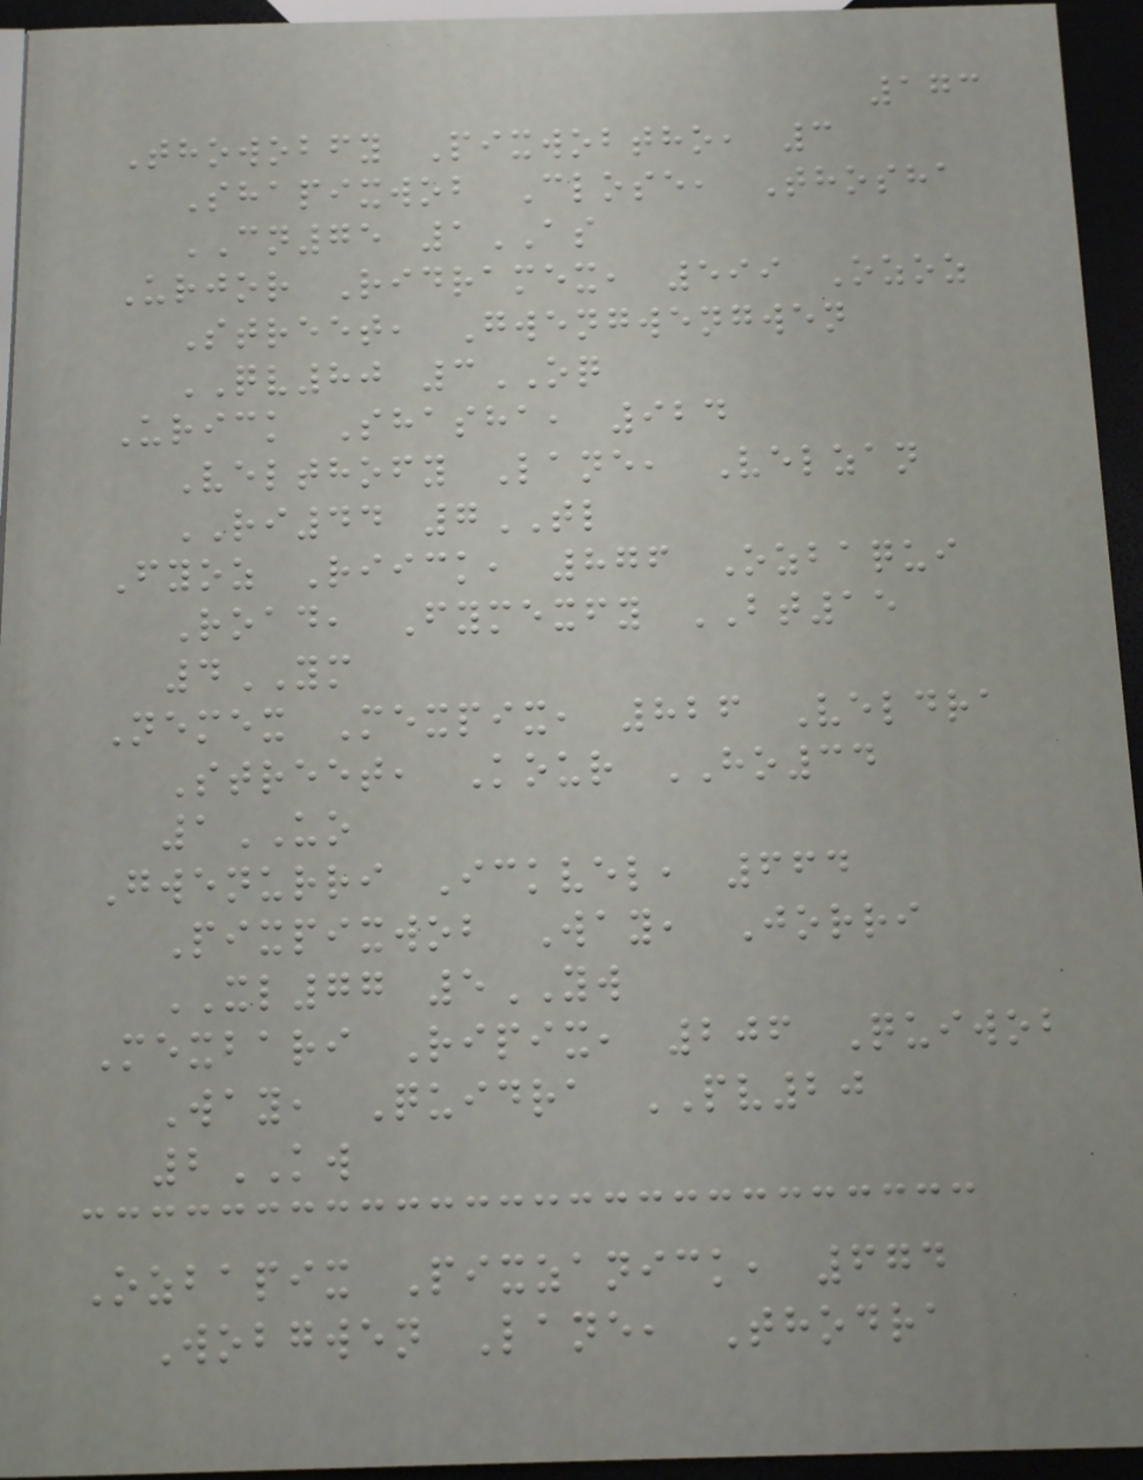173
Thowobfy Pixwobtho, 3
Shapixwob Close, Thosha
CN75 1AS
Urjor Ridramex, 599 Ozoz
Street, Gwengwengwen
QV80 3OQ
Urick Shasha, 924
Velthofy Lane, Velzan
RI44 7TL
Fyoz Riick, 876 Ozbaqui
Road, Fymexfy BT15
4YM
Nemex Mexpix, 826 Veldra
Street, Kour HO34
1UO
Gwenurri Ickvel, 664
Pixpixwob Way, Jorri
XL77 5YW
Mexbari Ripix, 206 Quiwob
Way, Quidra PV20
2KW
Ozbapix Pixzanick, 674
Wobgwen Lane, Thodra
